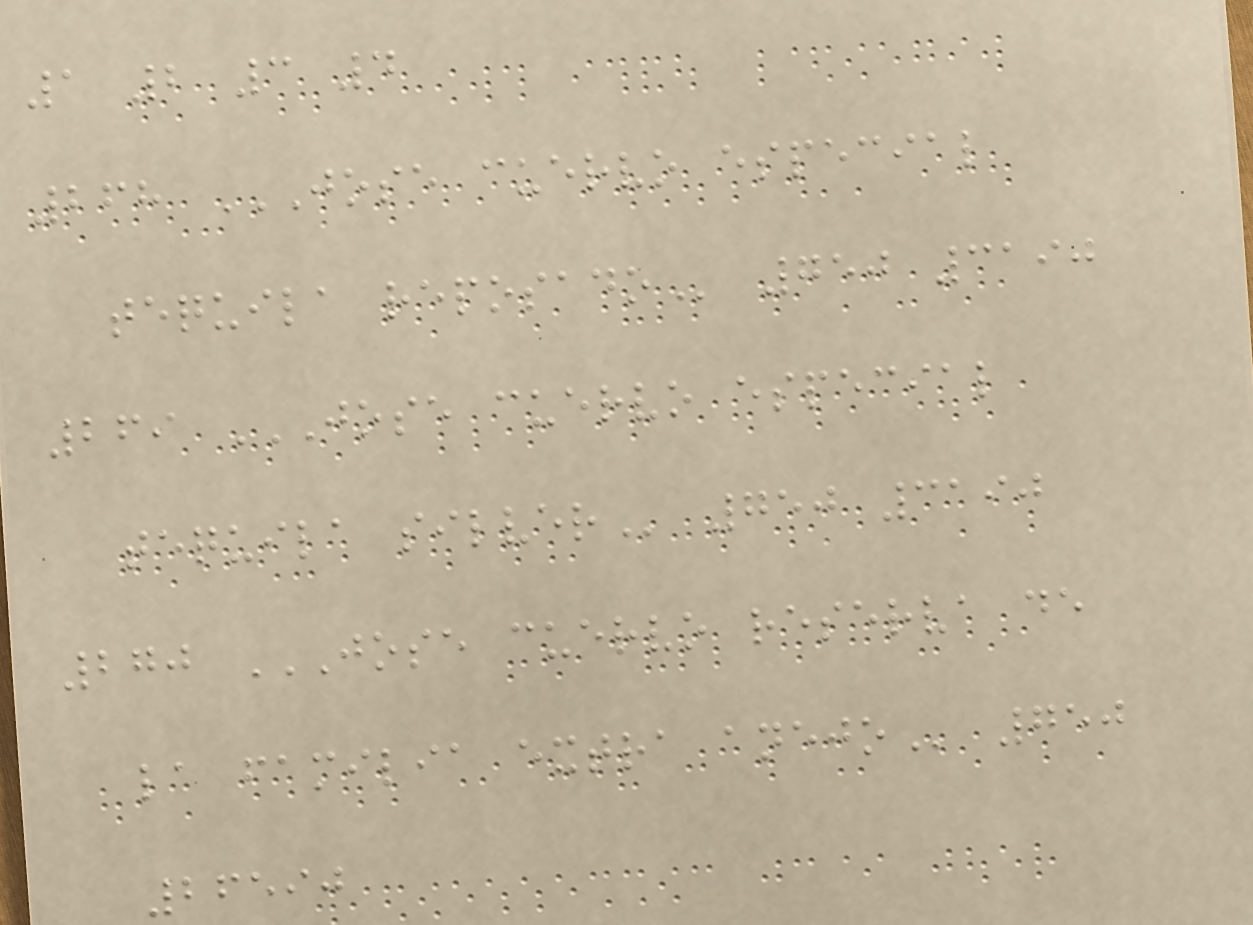1 2 3 4
268 JOSE CUERVO ESPECIAL
TEQUILA REPOSADO 750 3190
269 JOSE CUERVO ESPECIAL
TEQUILA SILVER 750 3190
270 JOSE CUERVO RESERVA DE
LA FAMILIA EXTRA ANEJO 750
26590
